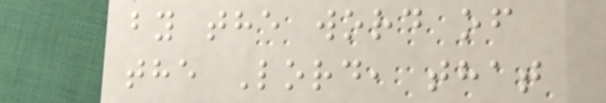by the word of
the Lord, that
